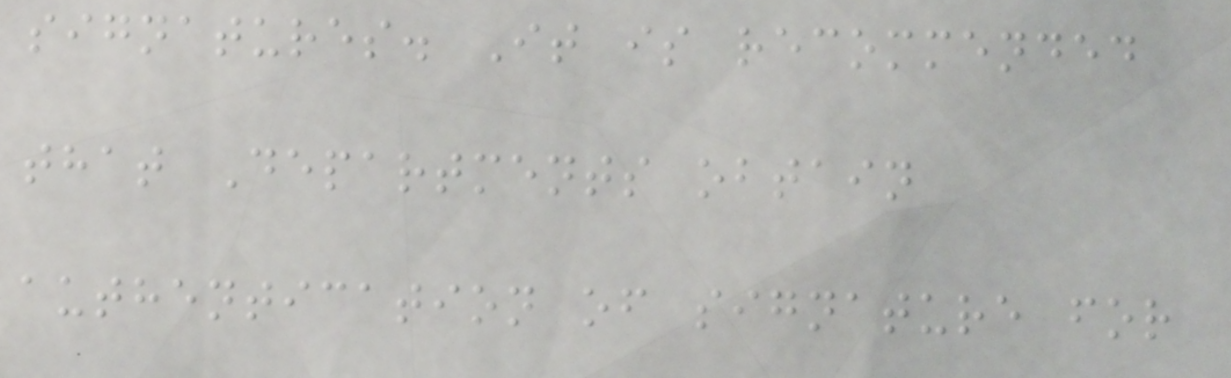signatures. It is recommended
that Departments obtain
authentication of signature for
